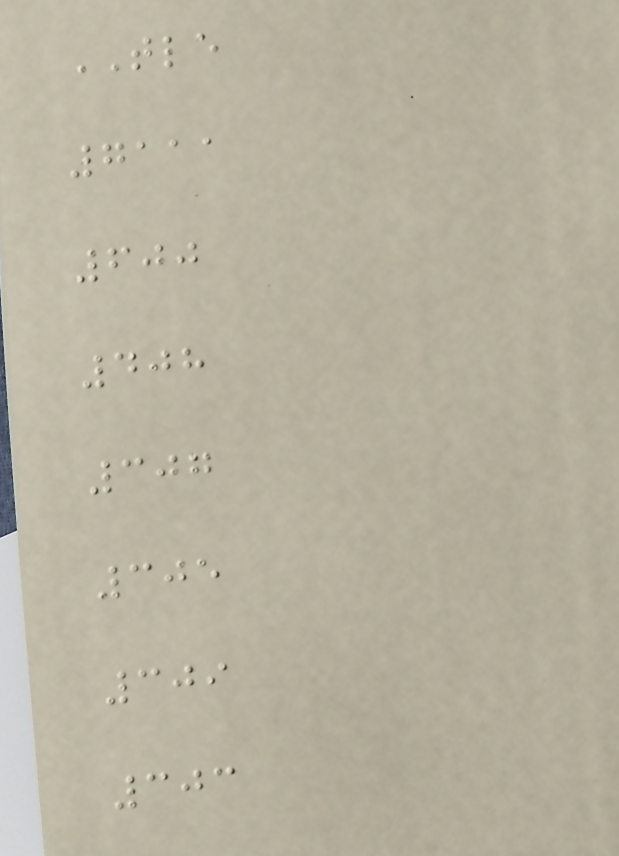TLE
7111
600
408
307
305
309
303
